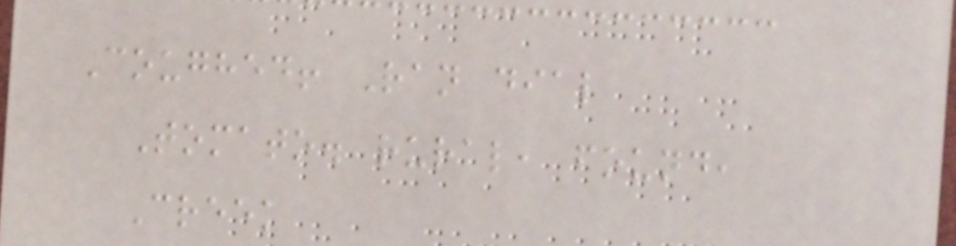Coughed! Ran dial
Tomato. rural, found,
Creek
